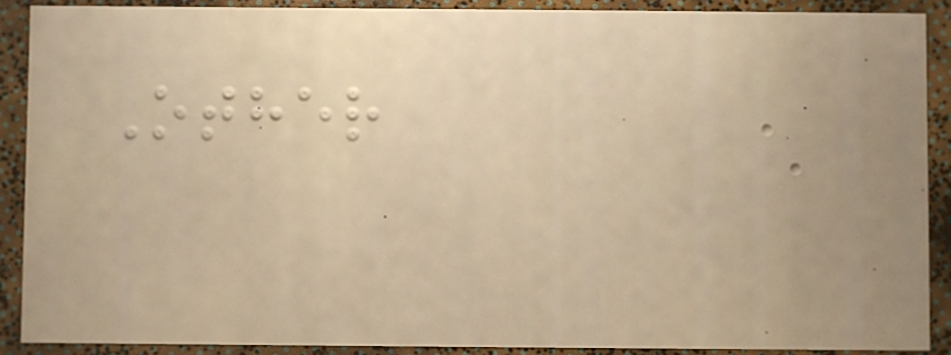Other
